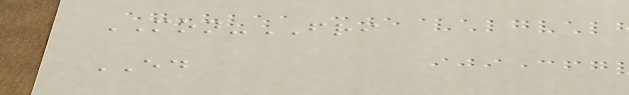MON-FRI
ED
